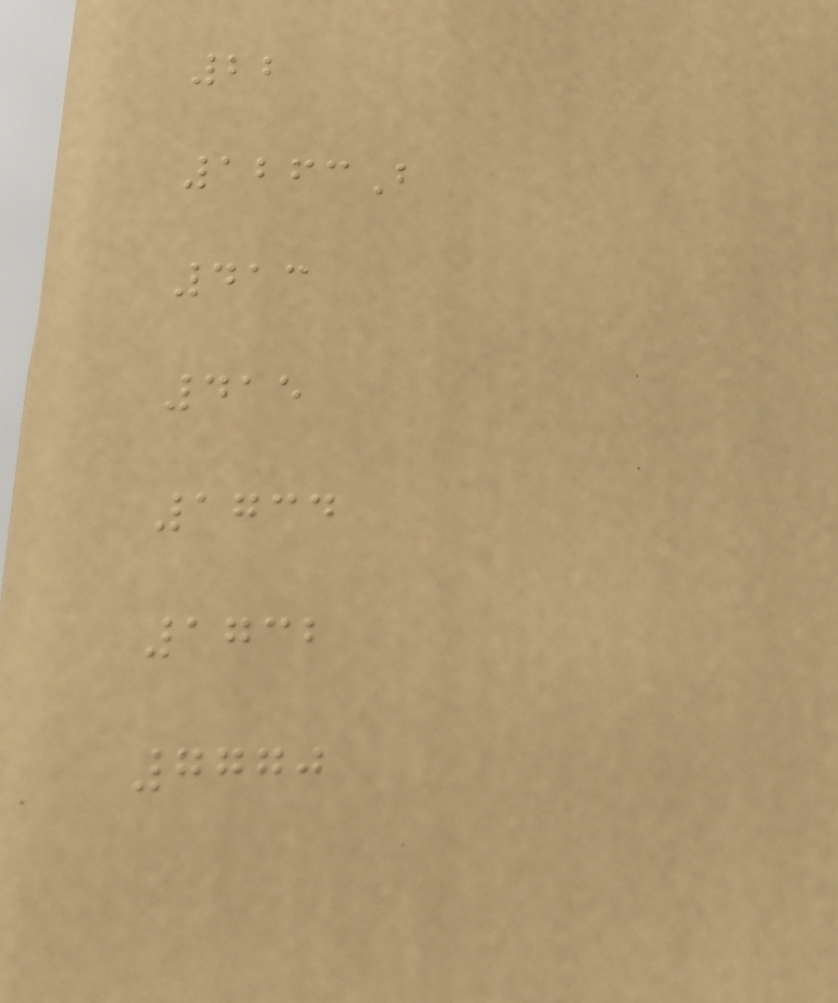22
1263B
413
415
1734
1732
7770
